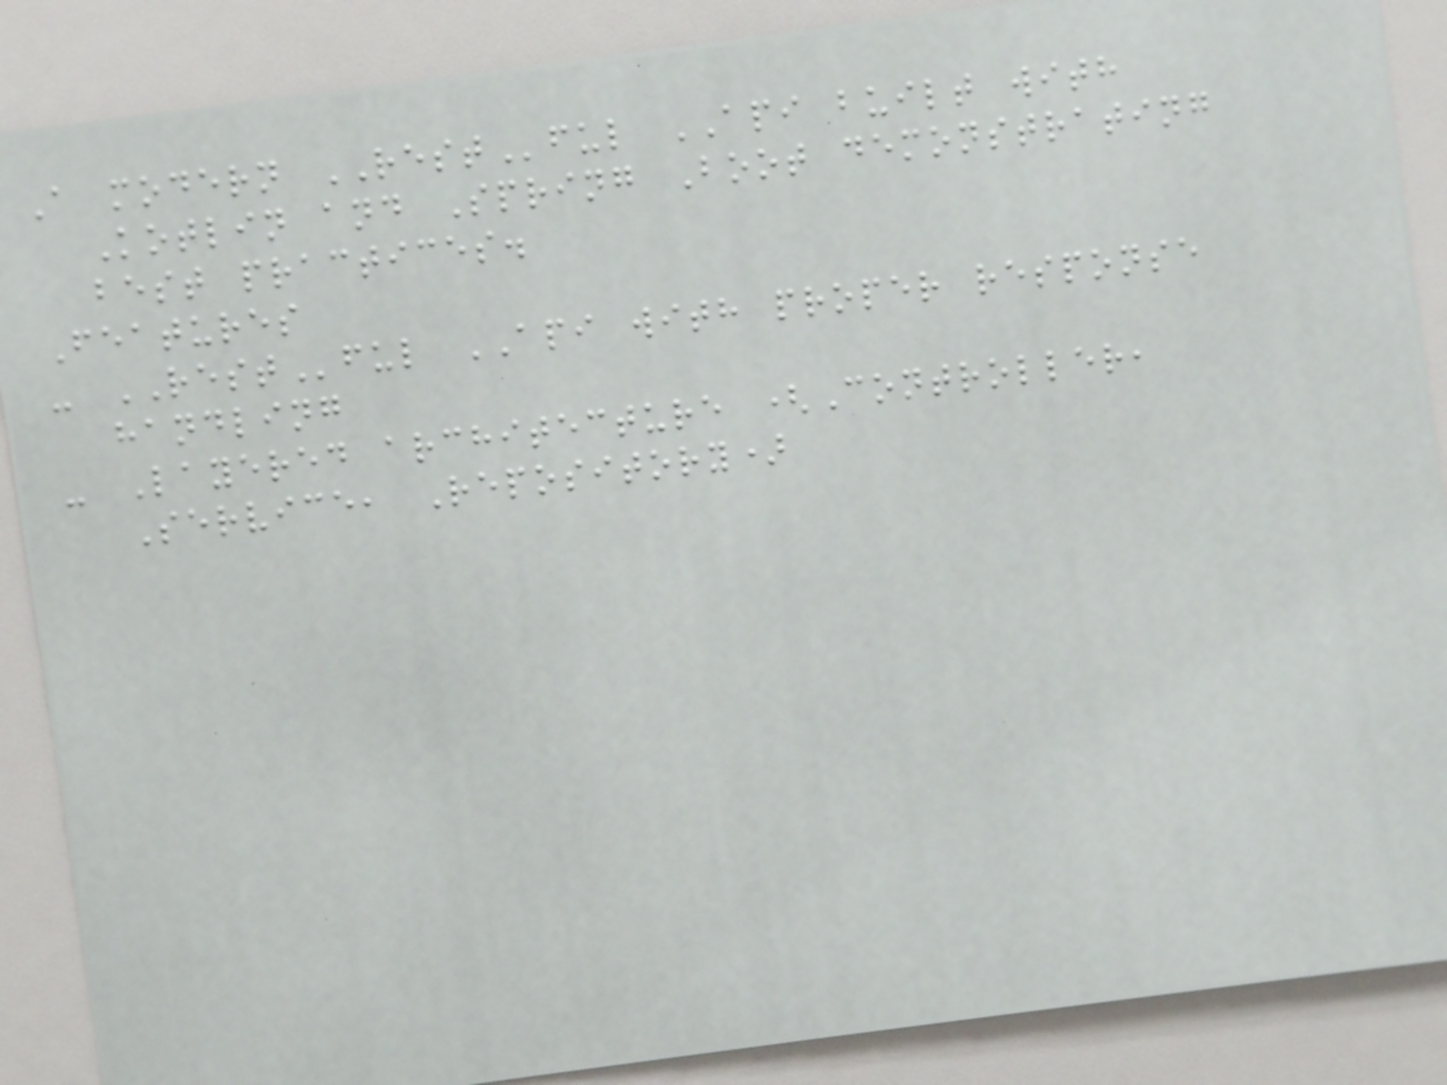A modern RESTful API built with
Kotlin and Spring Boot demonstrating
best practices.
Features
- RESTful API with proper response
handling
- Layered architecture (Controller,
Service, Repository)
